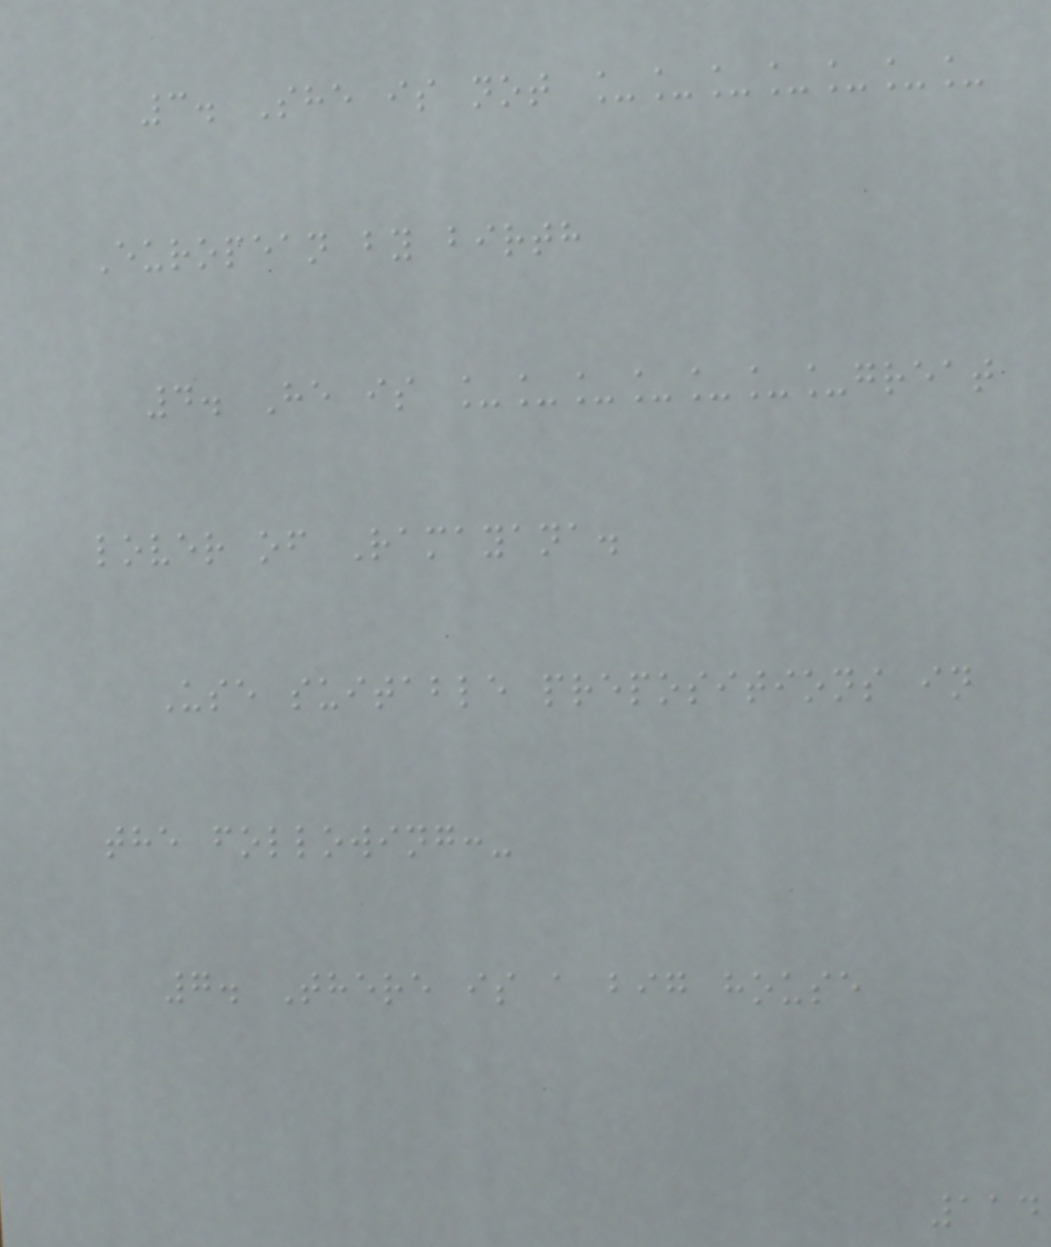3. She is not _______
European by birth
4. He is _______great
lover of Ramayana.
Use suitable prepositions in
the following:-
7. There is a big house
114
